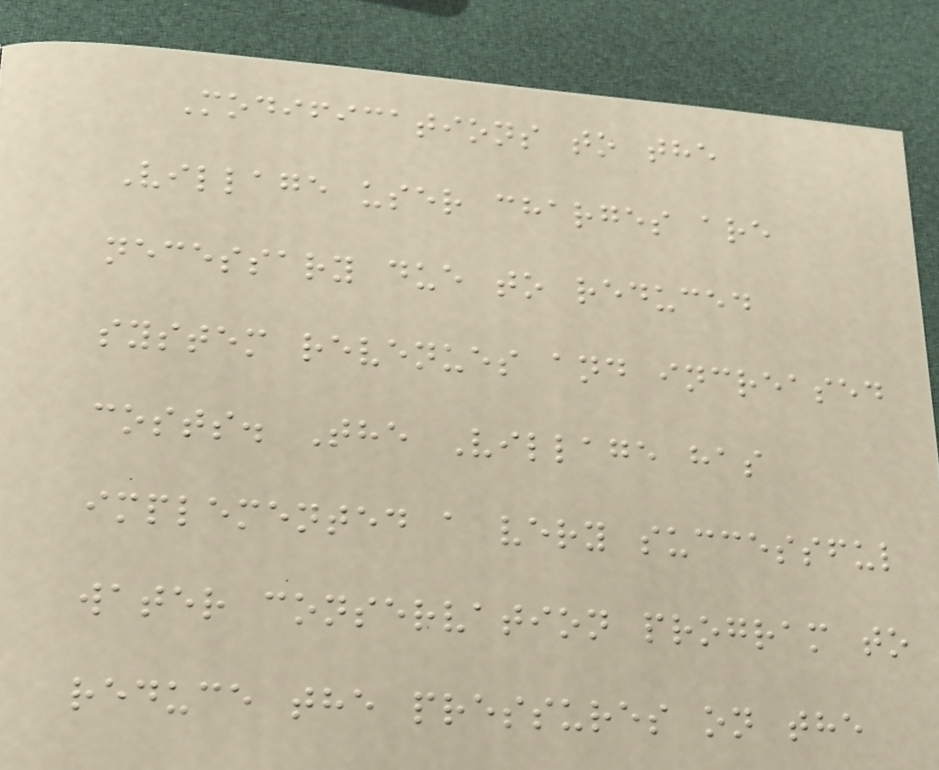Modifications to the
Village user charges are
necessary due to reduced
system revenues and increased
costs. The Village has
implemented a very successful
water conservation program to
reduce the pressures on the
